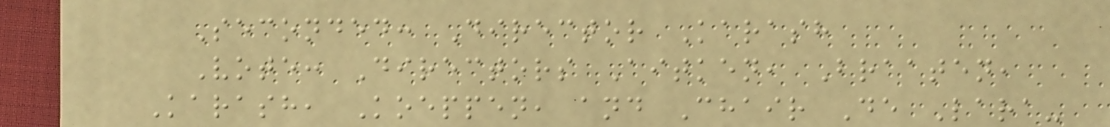Seconded: Director Karash
Vote: Directors Aitken, Braaten,
Karash, Koeppen, and Chair De Lara-
